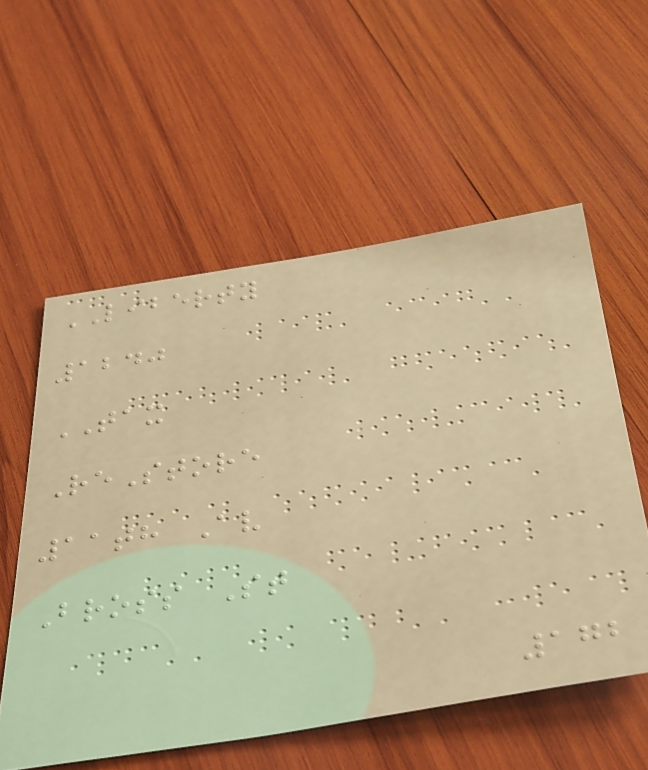LIBERTY
1240
TAX
ReStore
11th Av
Bross St
172
